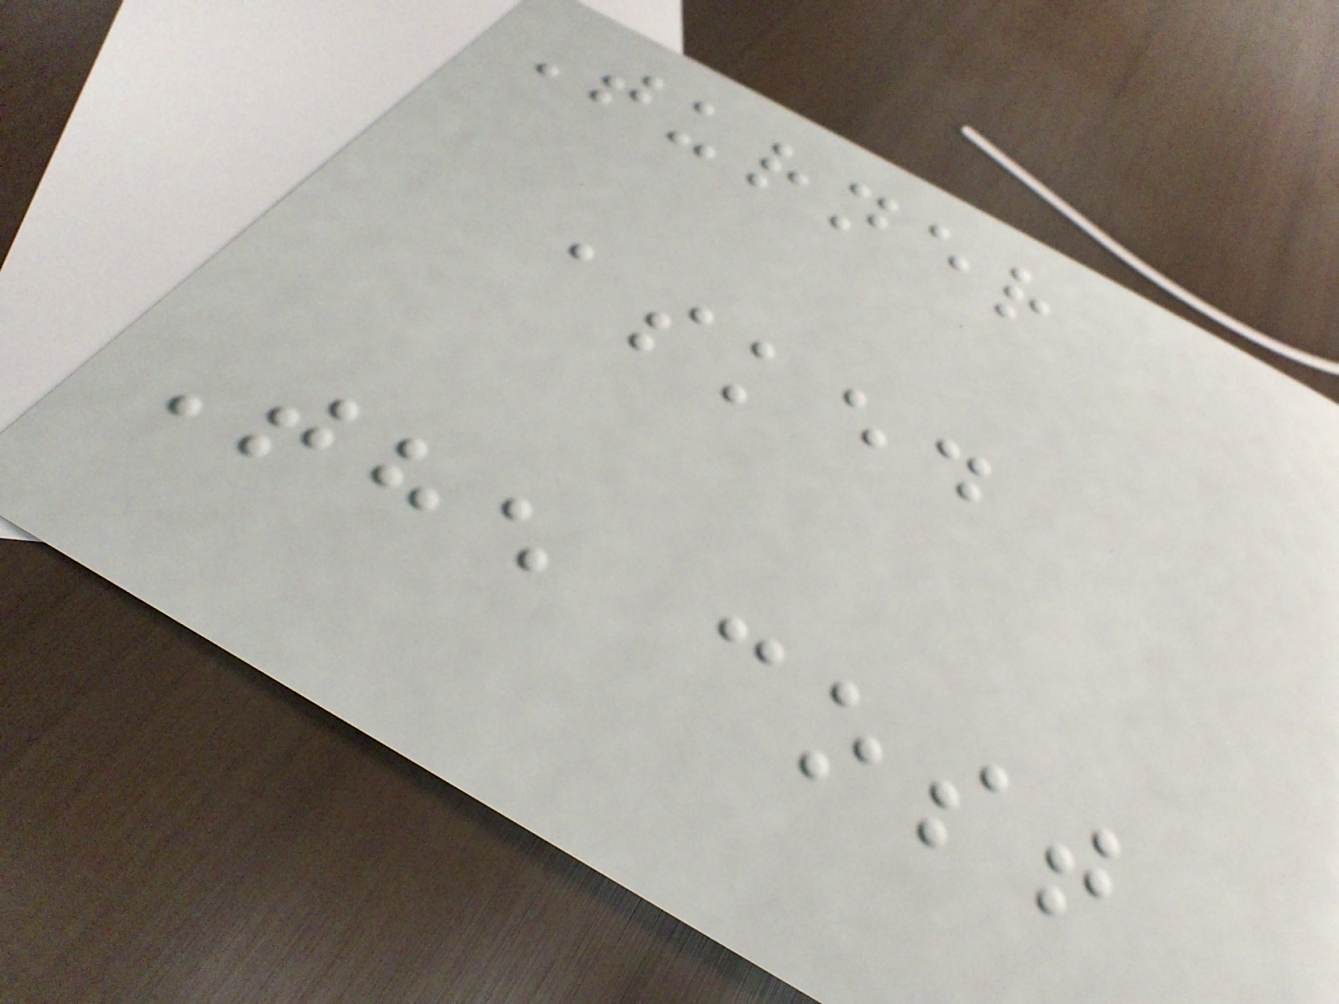Turner
asked
The cost
